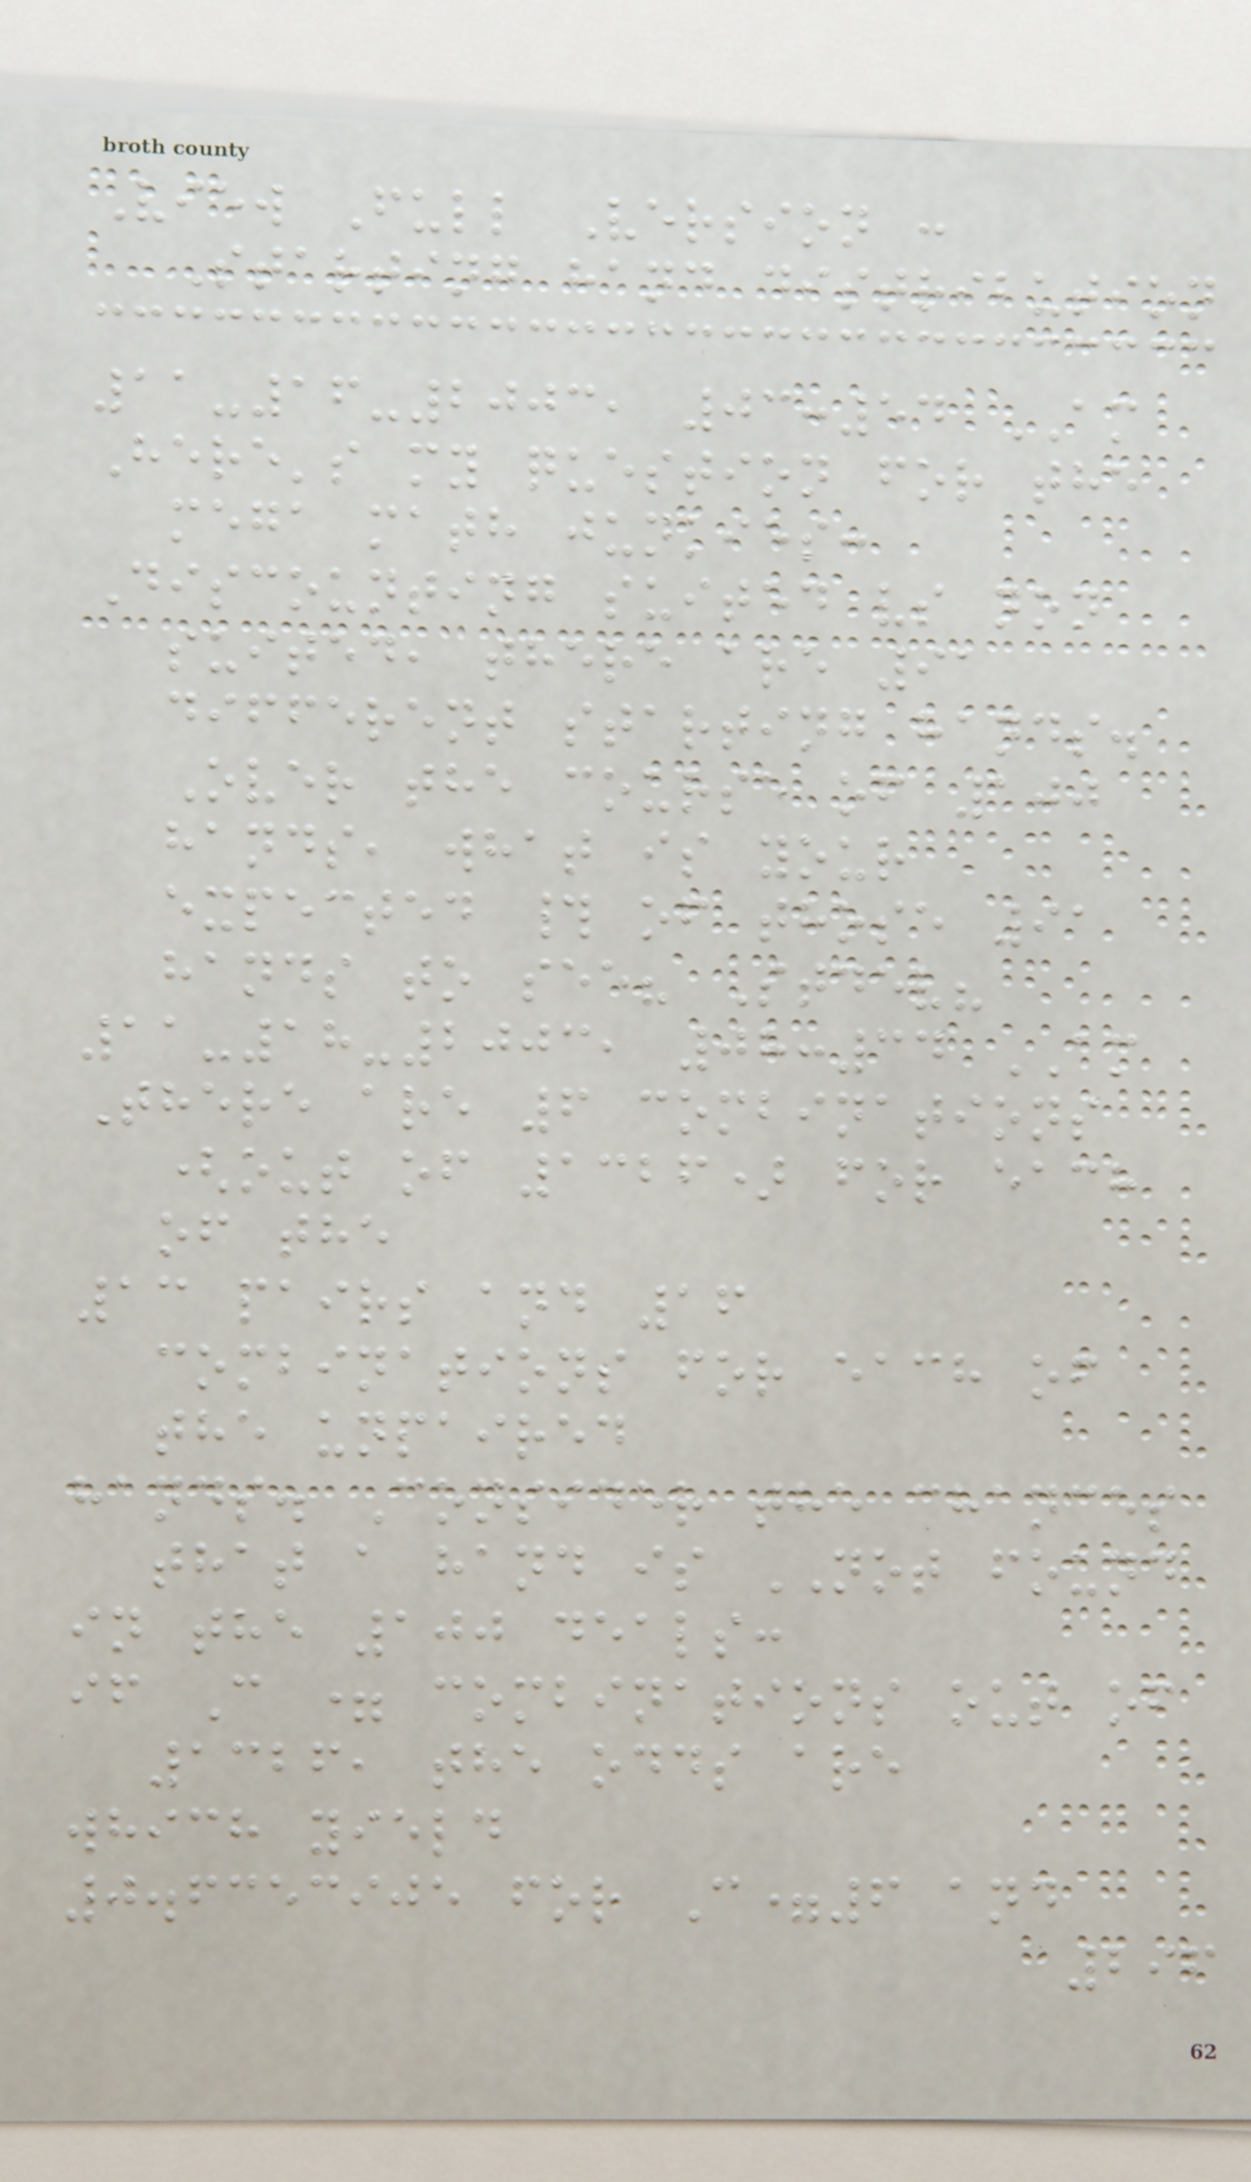View Full Version :
Starting hand distribution
11-16-2003, 03:54 AM
Here's my question for the
mega math junkies:
Discounting suited vs non
suited, there are 91
different starting hands.
Over the course of 100
hands, what is your
expected # of those 91
hands to see? Stdev?
11-18-2003, 08:34 AM
There are 6 combinations
(out of 1326) for each
of the
13 pairs and 16
combinations for each of
the unpaired
hands. Consider the chances
that a hand is NOT found
in the 100 deals:
if C = combinations out of
1326, the odds are
which yield
0.6353905 for C=6 and
296
